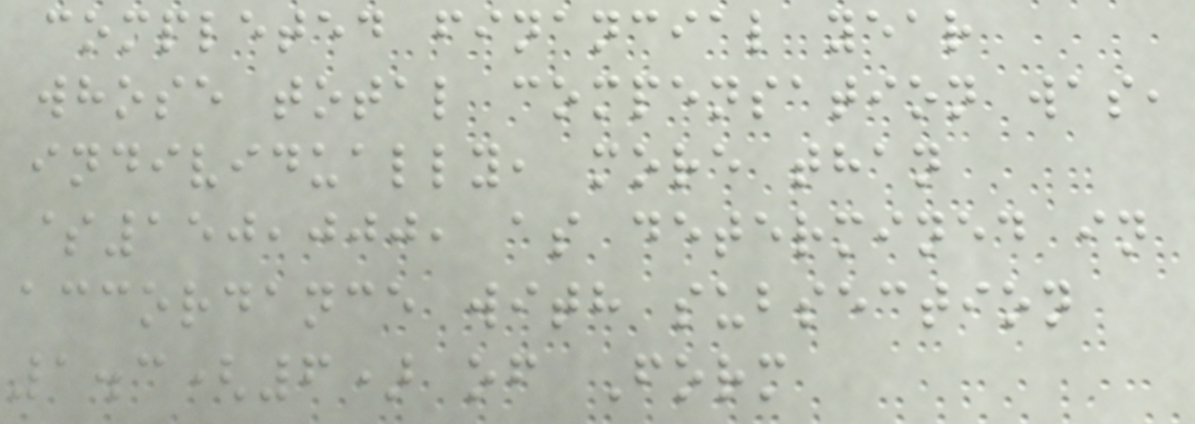completed financial year
whose total compensation was,
individually, more than
$150,000, as determined in
accordance with subsection
1.3(6) of Form
